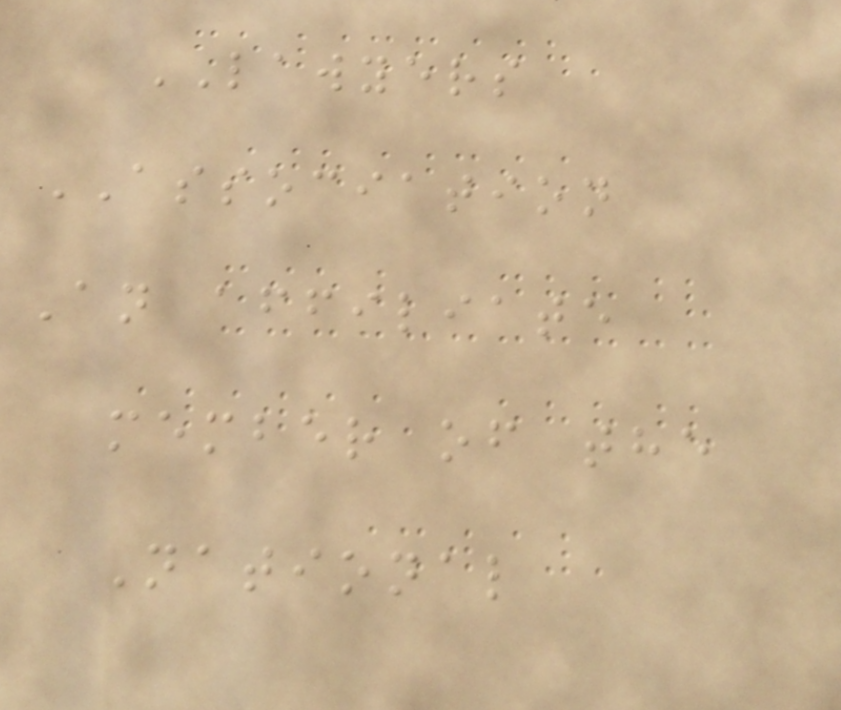LAWYERS
ASSOCIATION
An affiliate
member of the
National
